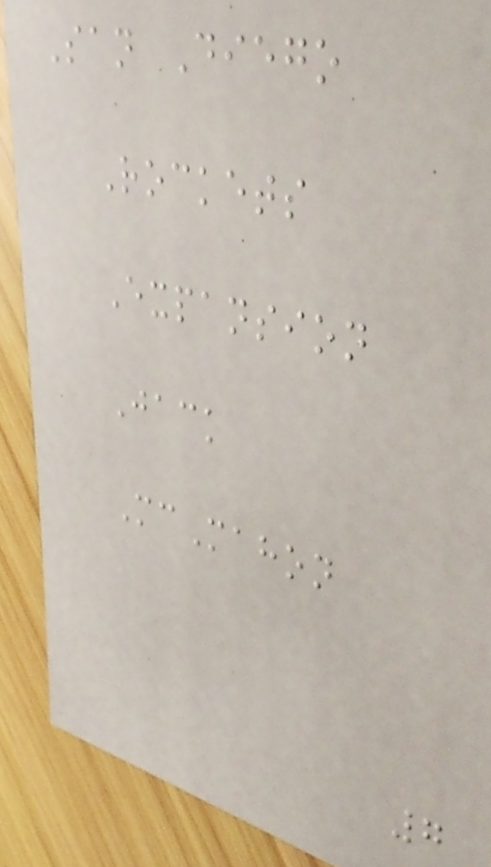San Diego
Rockets
Expansion
Jack
McMahon
7
